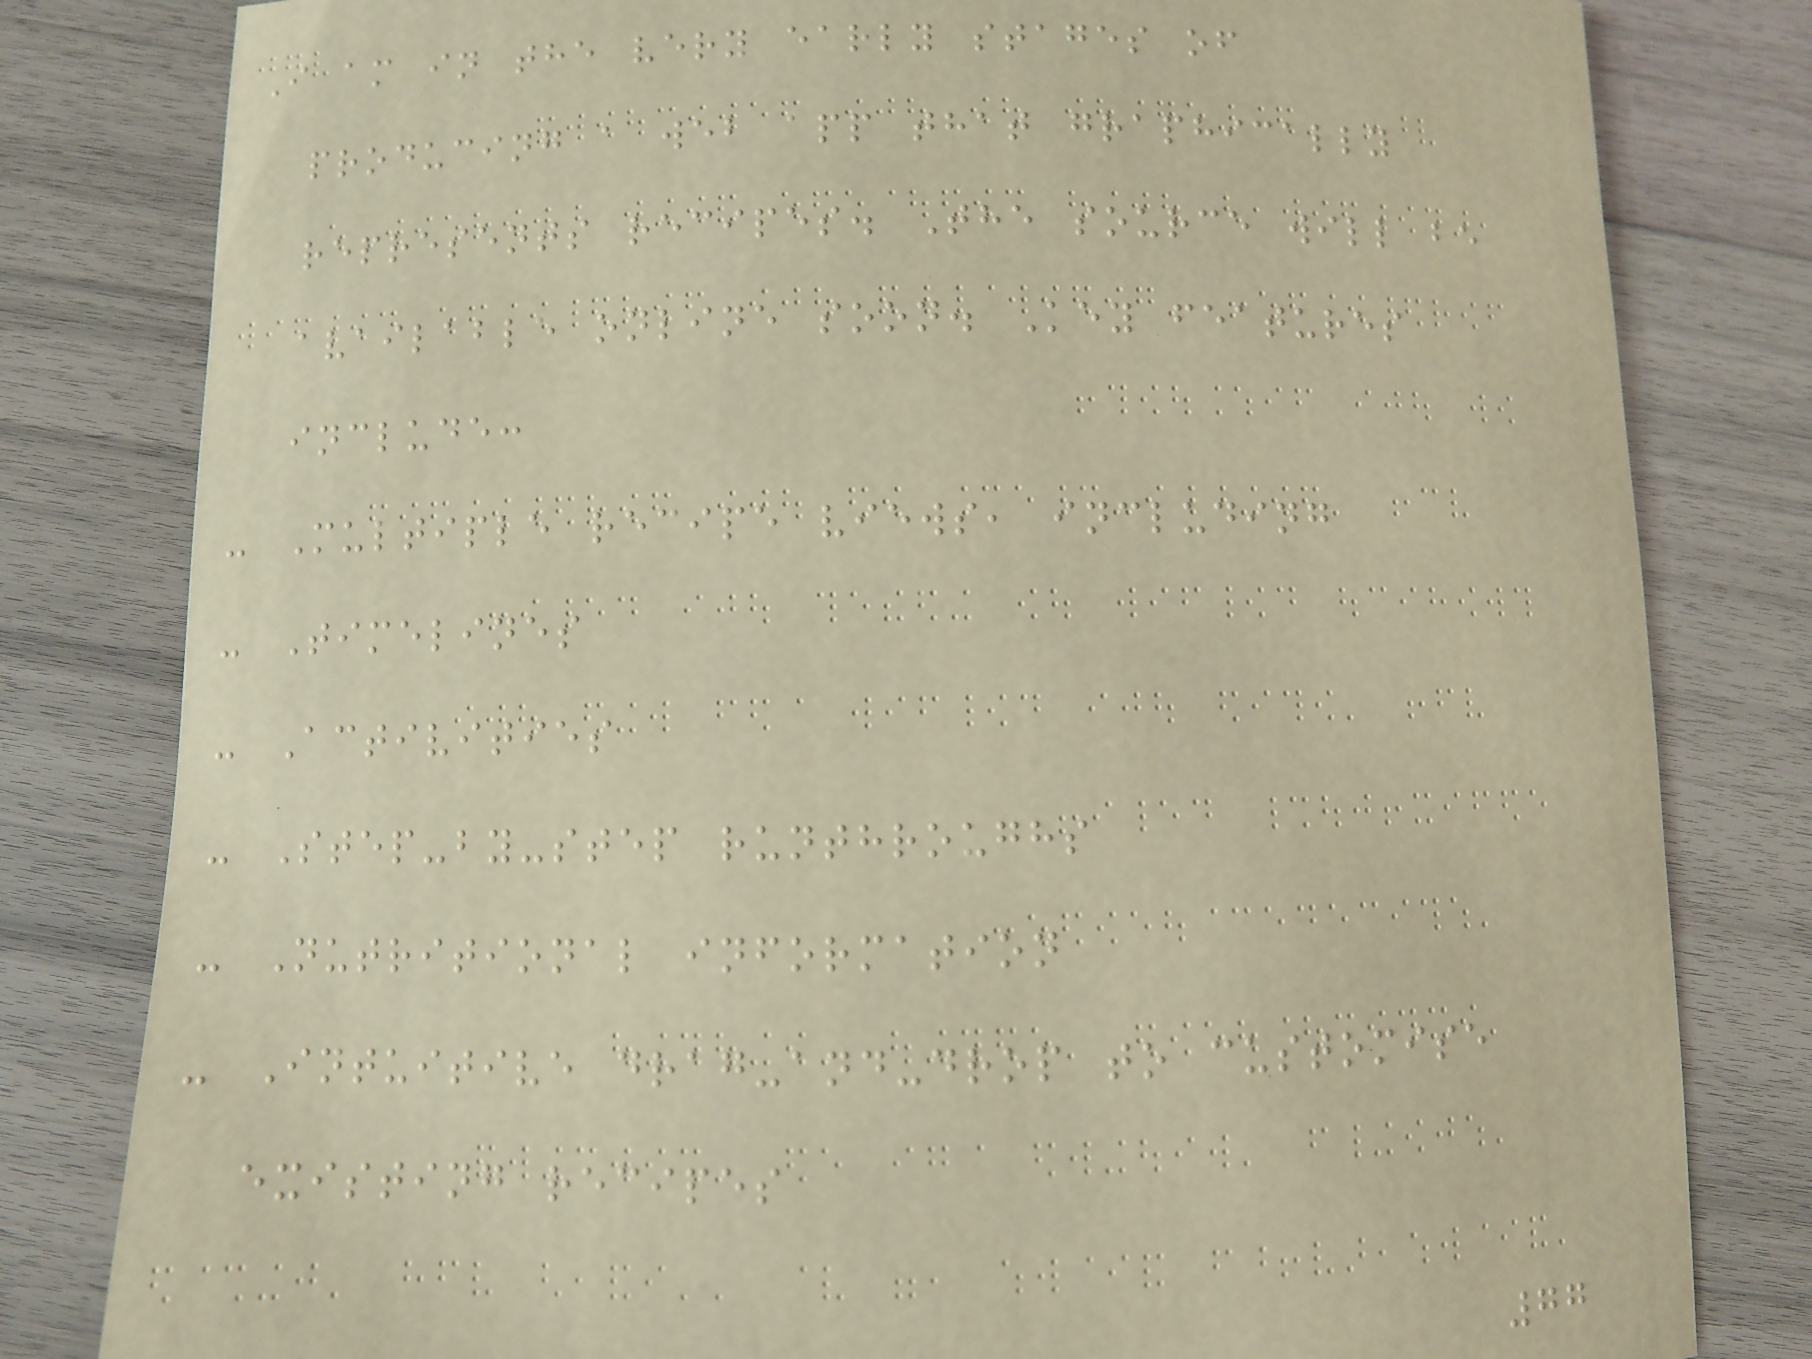I am in the very early stages of
producing a web app that graphically
represents recipes. The source will be
available online soon. Key features
include:
- Multiple recipe views, including
- Timelines
- Activities
- Step-by-step runthroughs
- Nutritional information
- Intuitive drag-and-drop to customise
existing recipes
77
